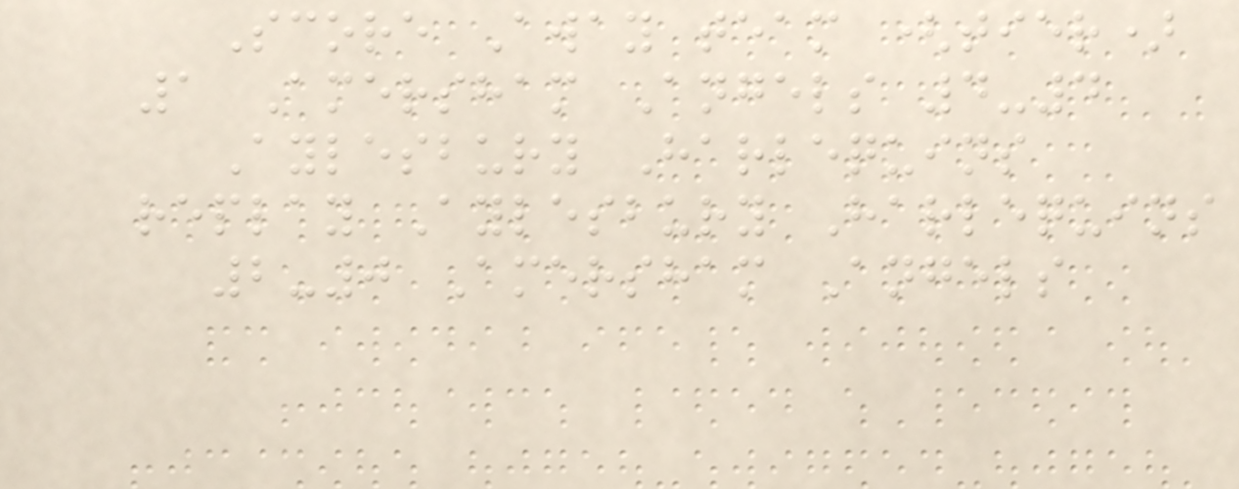Score Away team (tier)
1 Amersham Angels 4-4
Aylesbury Harlequins
replay Aylesbury Harlequins
2-0 Amersham Angels
